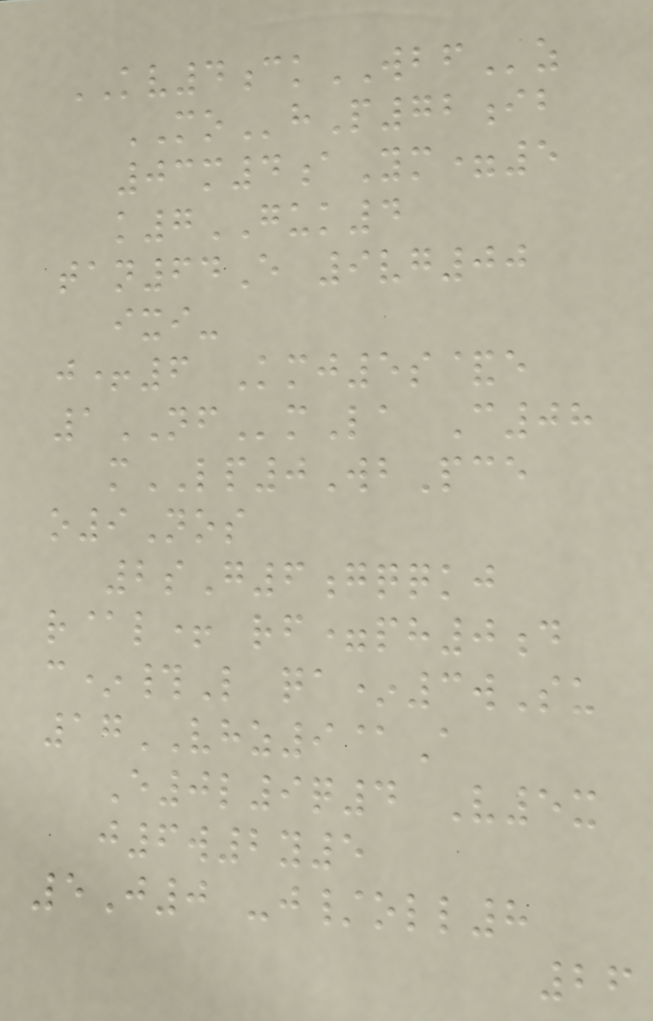KV4ckWBFz
MOhP72ib
03m4aYm=5
k7GUK4
tan64E 9vg00
ixi-
j+6 Kmj5s&e
1NFmLa C08
mLP0WbPce
o9Nos
2sG6gqqkj
r@l+ rf=ph0d
c*#L qa*3wSu
17VHZ9@A
E0l9q4 V5x
j6w2y5
5J0 -j/oll8
26
